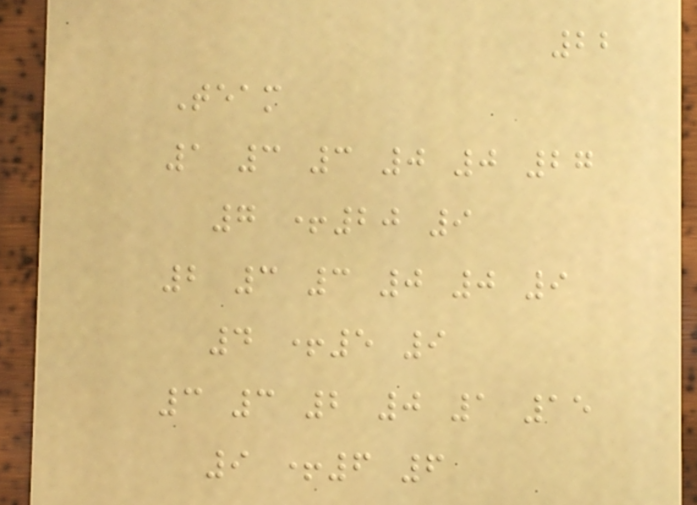22
Team
1 3 3 0 0 27
7 +20 9
2 3 3 0 0 9
4 +5 9
3 3 2 0 1 15
9 +6 6
